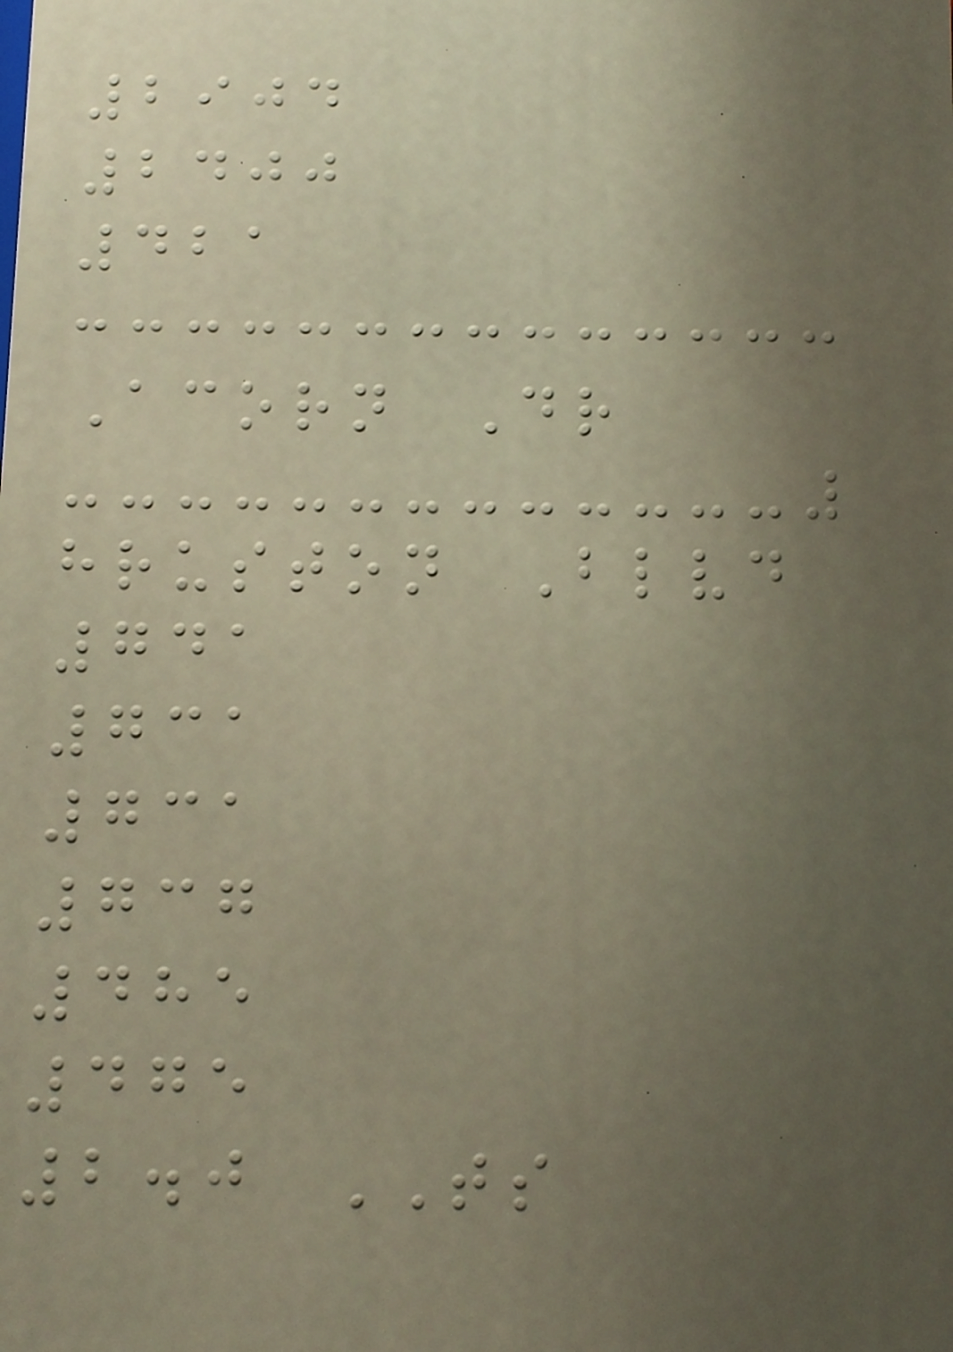2904
2400
421
Acorn Dr
hruston Blvd
741
731
731
737
485
475
2.0 TS
